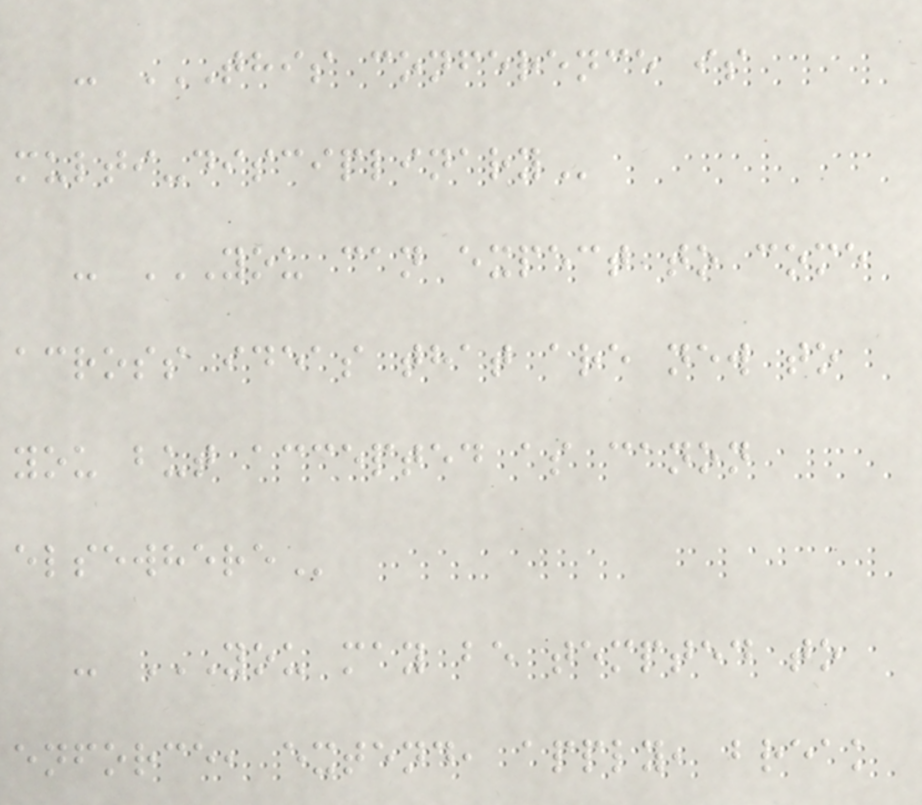- THIS CONFERENCE IS
MULTI-DISCIPLINARY
- YOU CAN EXPECT TO COME
ACROSS IDEAS THAT ARE NEW TO
YOU BUT ACCEPTED AS CANON
ELSEWHERE
- YOU MAY BE TEMPTED TO
ENFORCE, EXTEND, APPLY, BREAK
